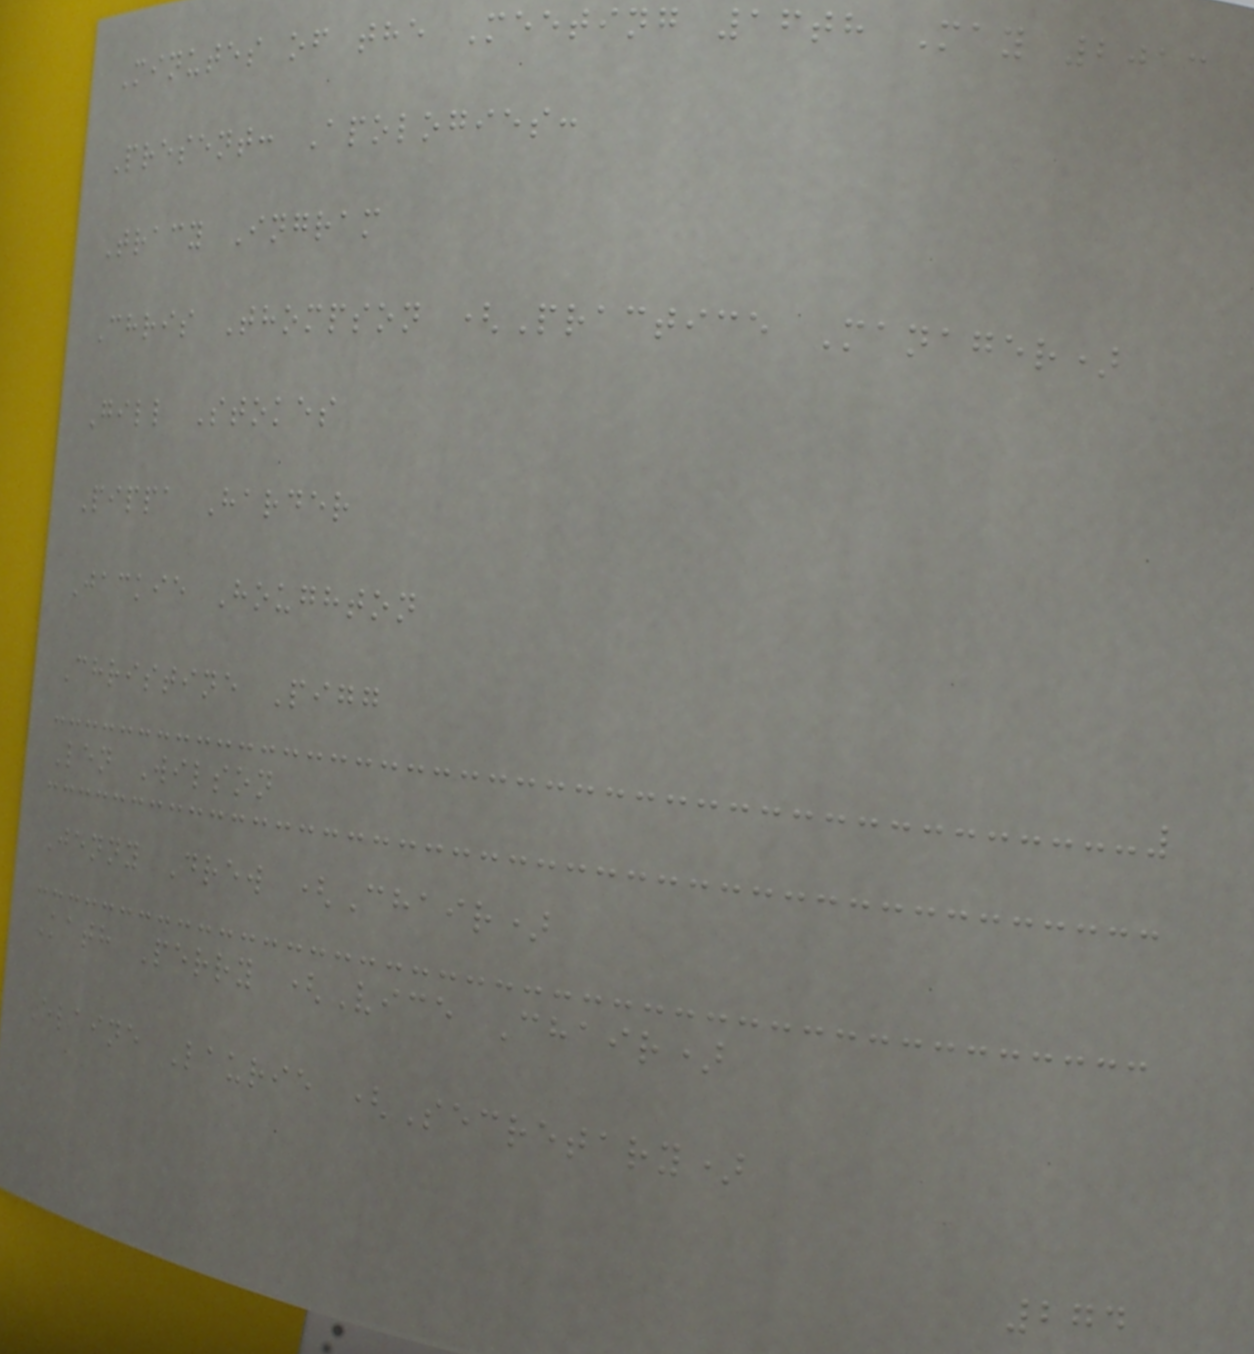Minutes of the Meeting 16th May 2013
Present: Apologies:
Tracy Ingram
Chris Thompson (Practice Manager)
Gill Stokes
Pippa Harder
Jackie Houghton
Christine Pigg
Len Wilson
Jenny Drew (Chair)
Kath Perry (Vice Chair)
Elaine Laurie (Secretary)
274
